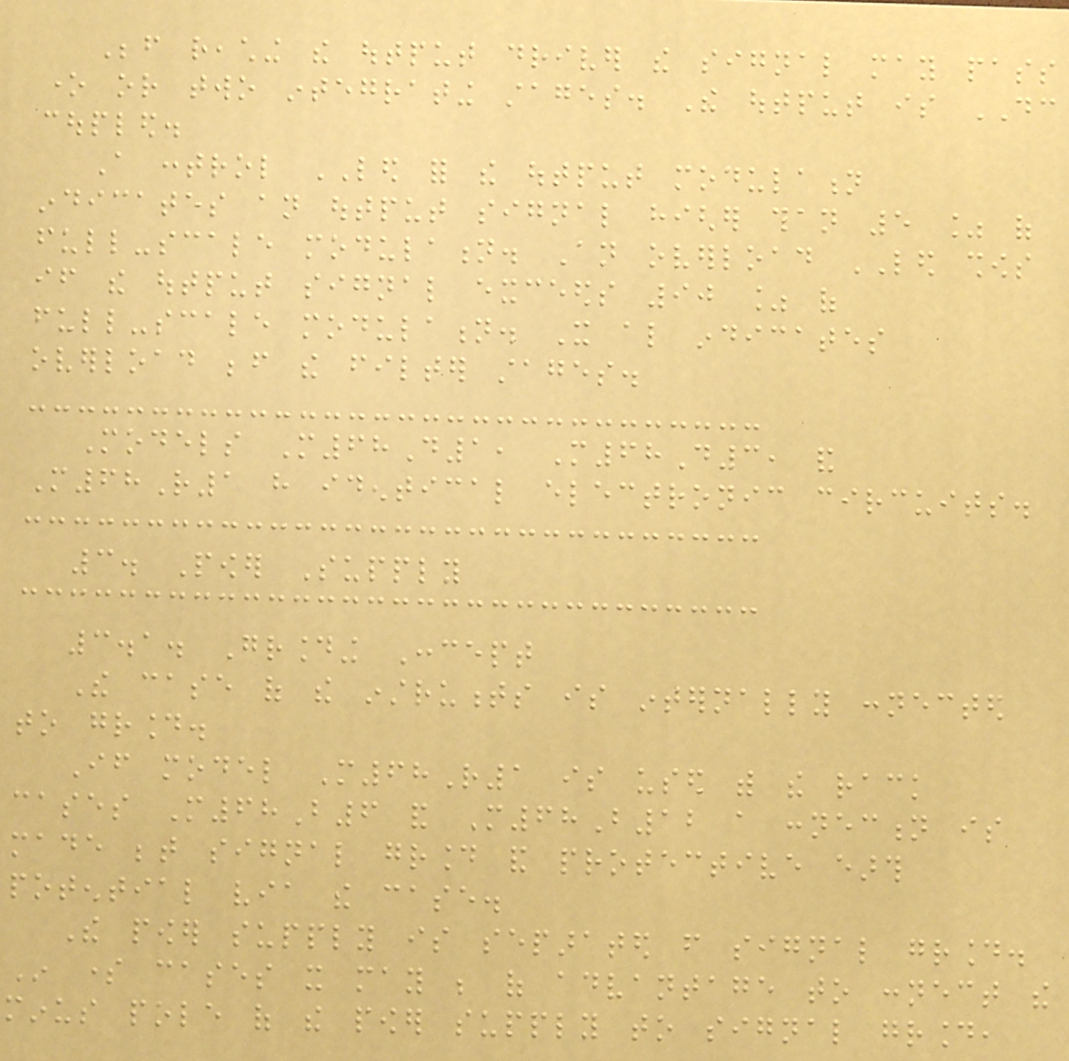Before reaching the output driver the signal may pass
one or two integrating stages. The output is DC
coupled.
A control LED for the output modulation
indicates an output signal higher than 5 % of
full-scale modulation. An overload LED shows
if the output signal exceeds 90 % of
full-scale modulation. It also indicates
overload before the filter stages.
Models M68D1, M68D3, and
M68R1 have identical electronic circuits.
3. Power Supply
3.1. Grounding Concept
The case of the instruments is internally connected
to ground.
If model M68R1 is used with the rack
cases M68B6 and M68B12 a connection is
made between signal ground and protective earth
potential via the case.
The power supply is separated from signal ground.
In some cases it may be of advantage to connect the
minus pole of the power supply to signal ground,
